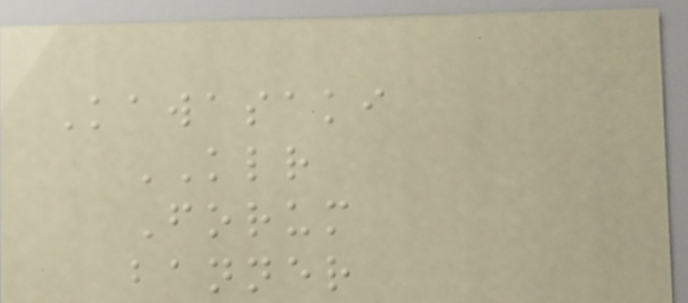Kawasaki
KLR
Forum
banner
